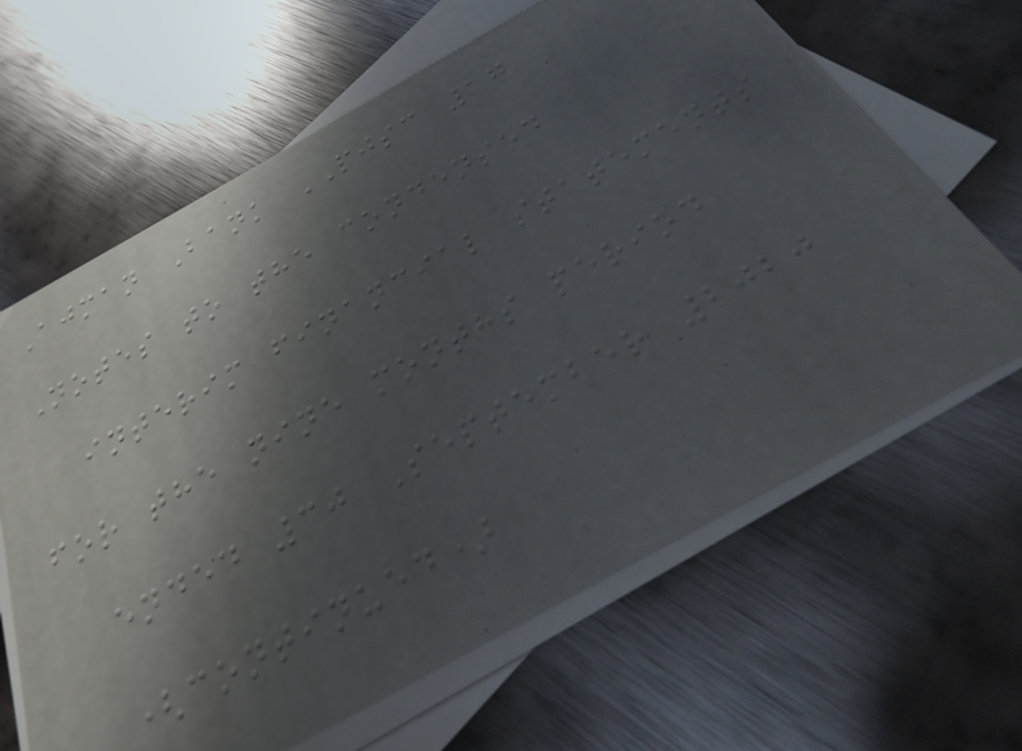Ajman Bank PJSC 17
Notes to the condensed
interim financial statements
for the nine months period
ended 30 September 2020
(continued)
